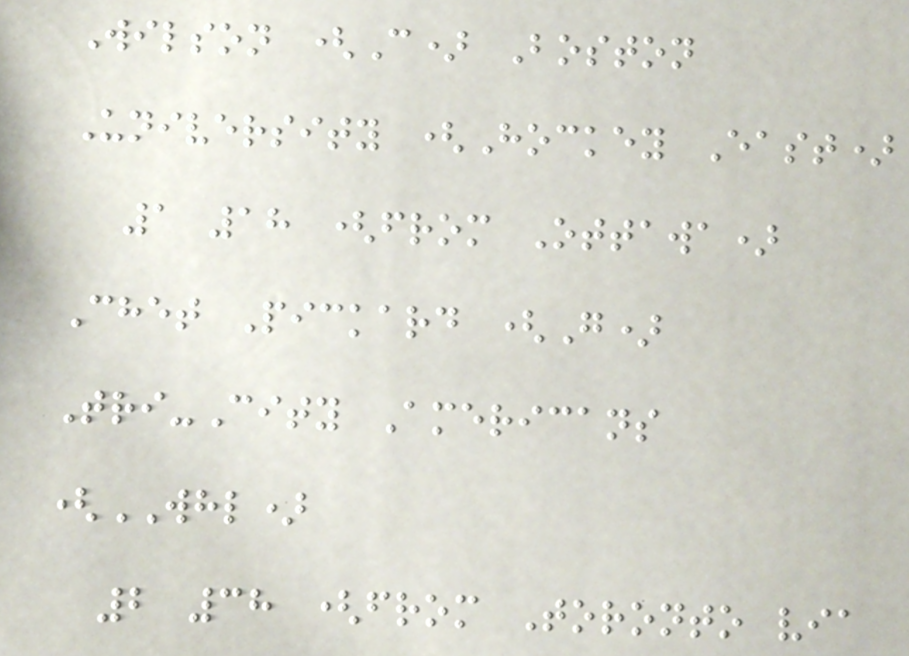Wilson (C) Boston
University (Hockey East)
1 18 (from Ottawa)
Chet Pickard (G)
Tri-City Americans
(WHL)
2 38 (from Toronto via
